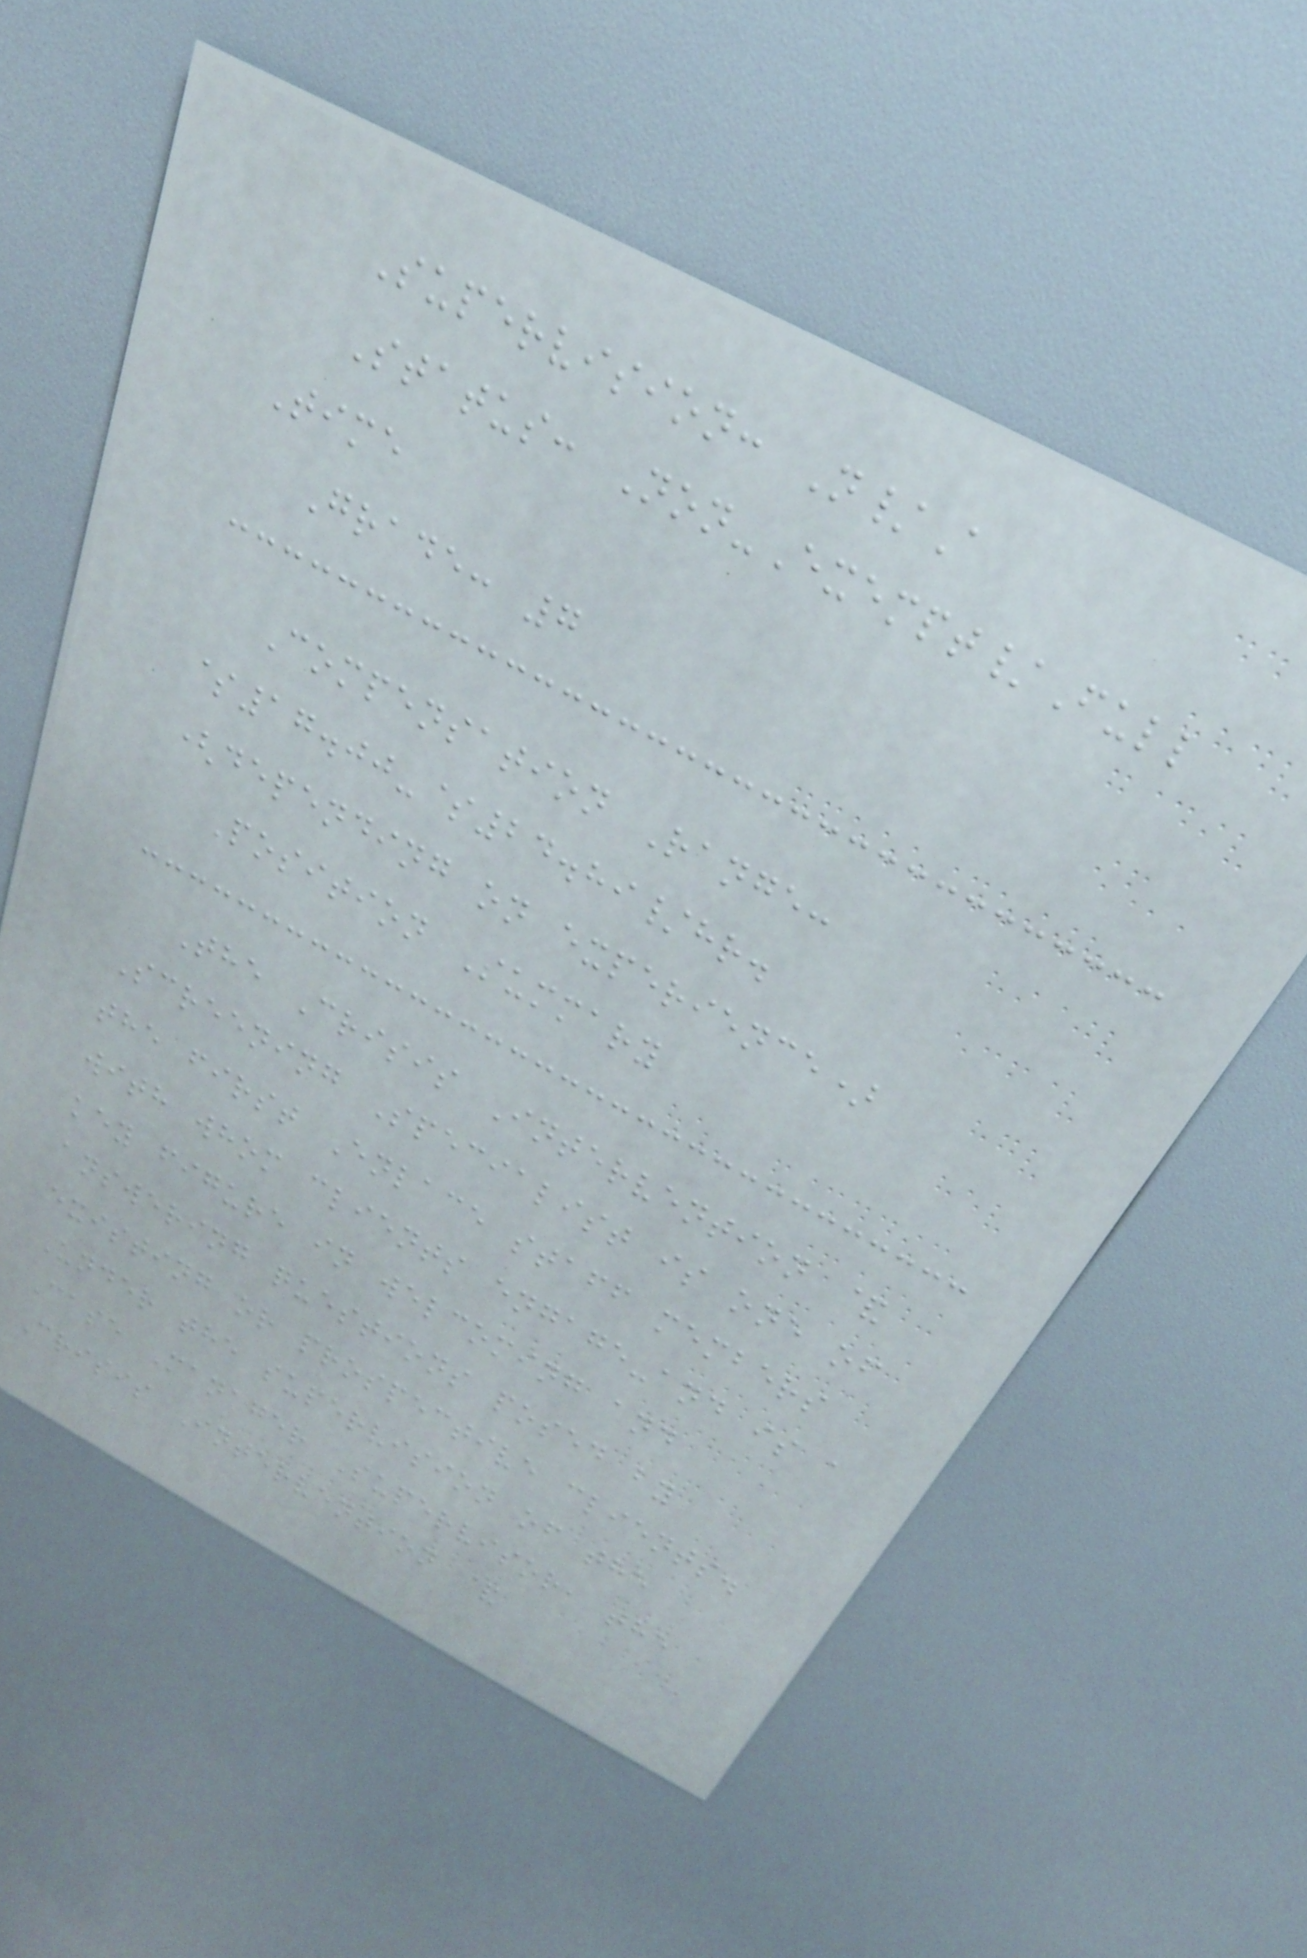Supervision: N/A
Status: Non-Exempt/Full
Time
Grade: 7
Compensation Range:
$17.00-$24.89/hr.
(depending on experience)
Position Summary
The Crisis Intervention &
Screening Specialist is one of
the first Enlace staff members
with whom clients engage-and is a
key figure in welcoming and
answering questions posed by
existing or prospective clients.
Under the supervision of the
Case Manager Supervisor, the
Crisis Intervention &
